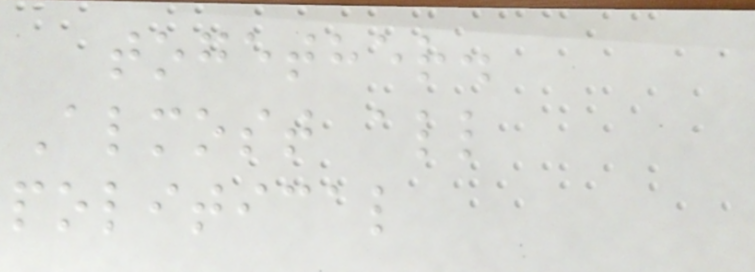together.
Almost all
political
